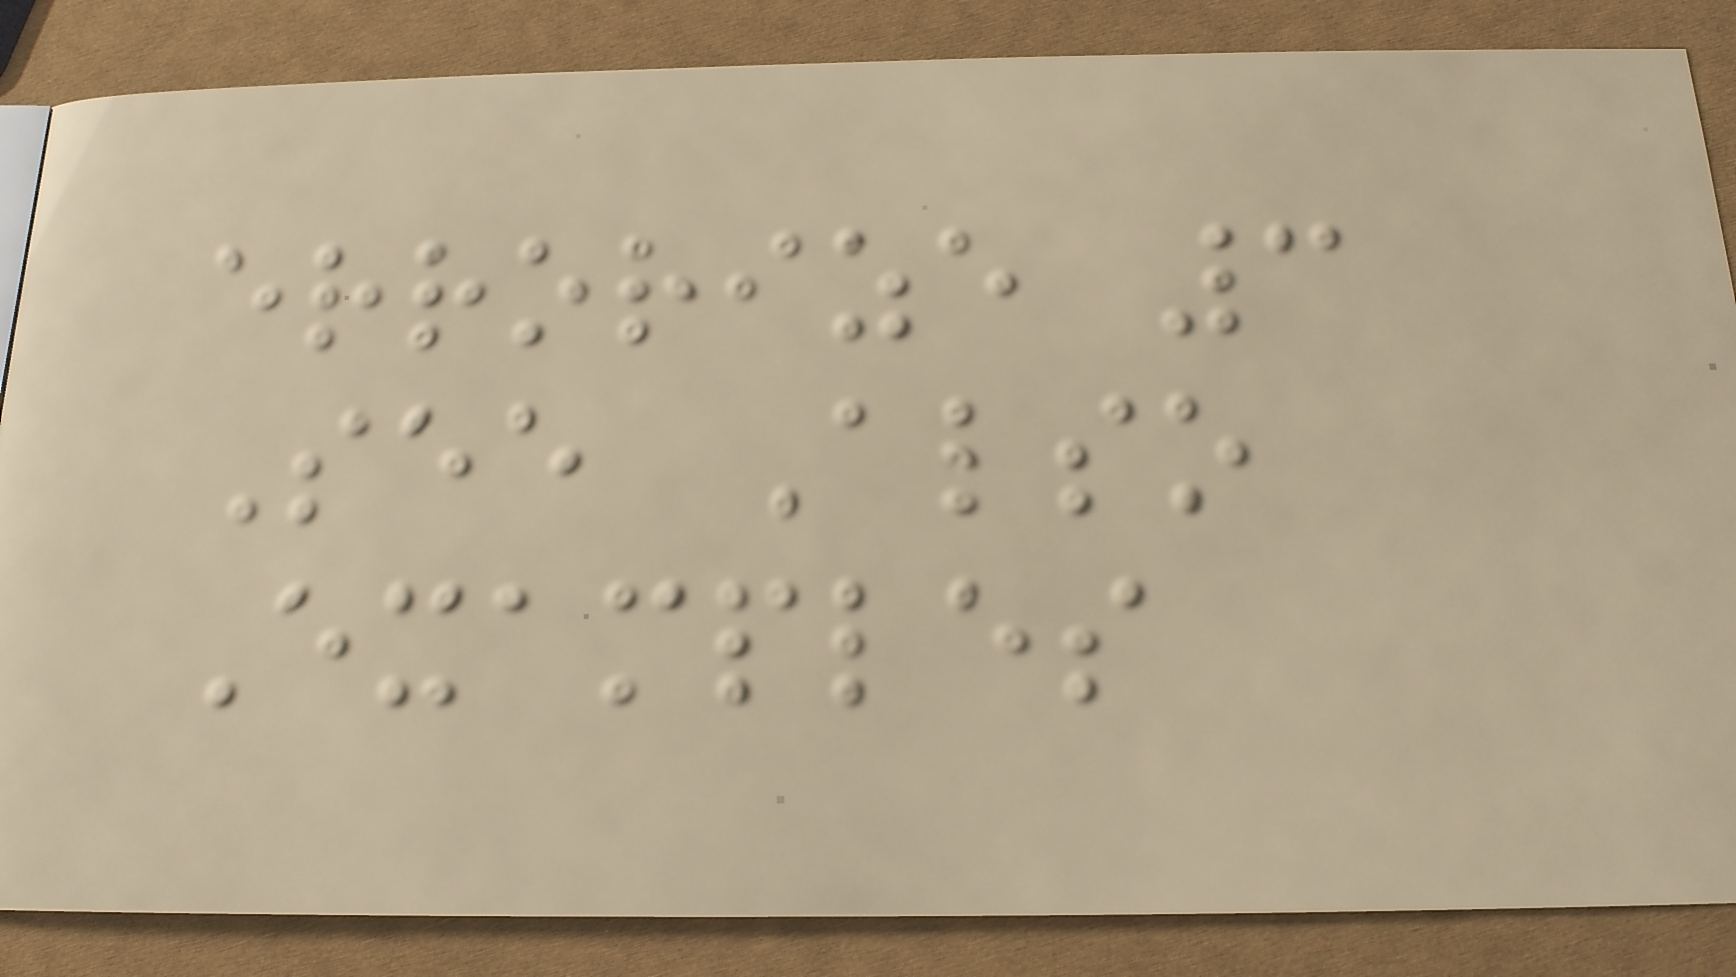errorize 3
See Also
Examples
